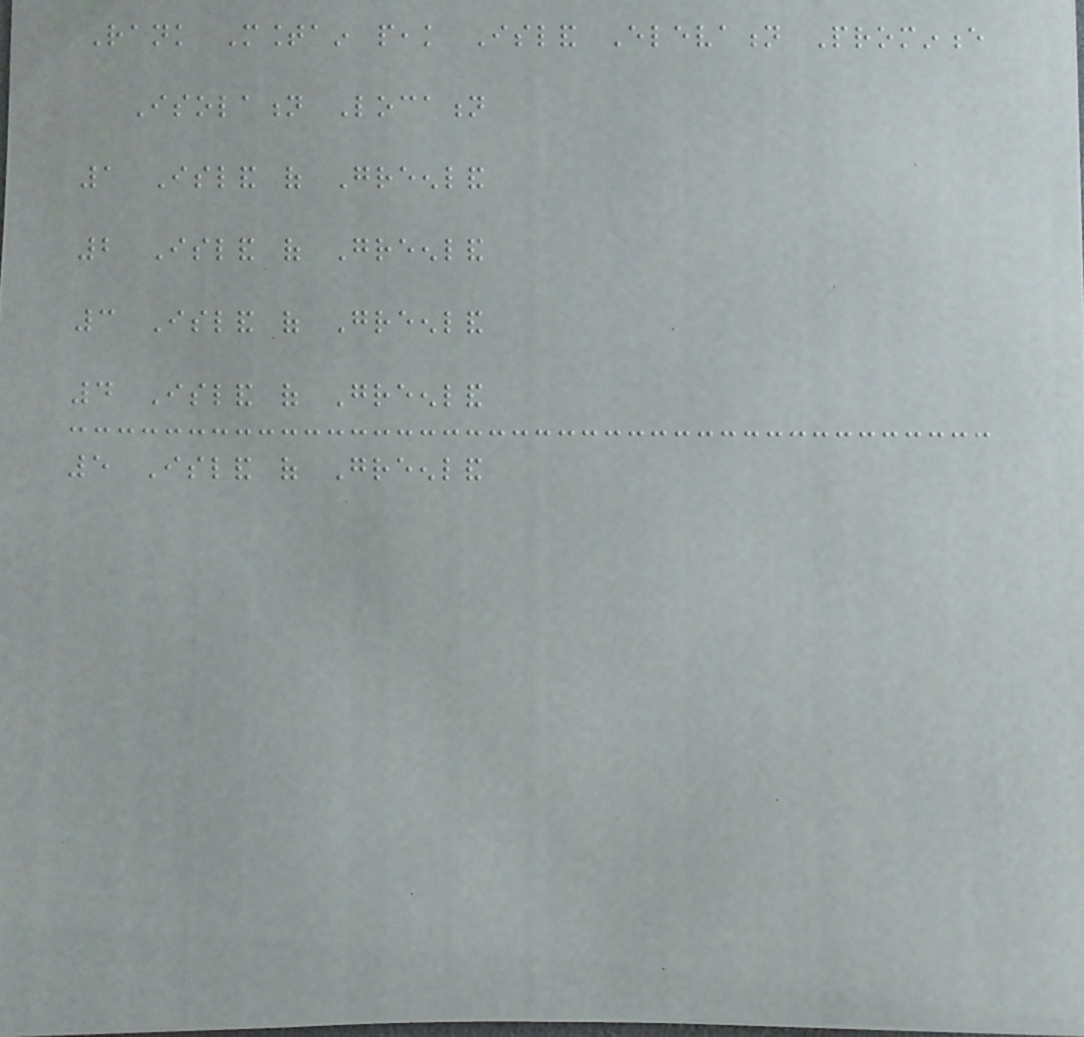Rank Mountain peak Island Elevation Prominence
Isolation Location
1 Island of Greenland
2 Island of Greenland
3 Island of Greenland
4 Island of Greenland
5 Island of Greenland
